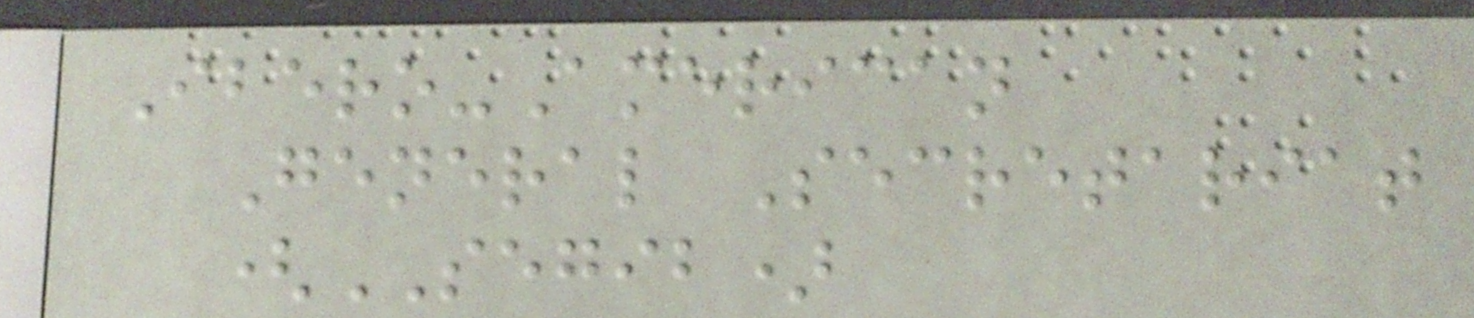Ibero-American
General Secretariat
(SEGIB)
